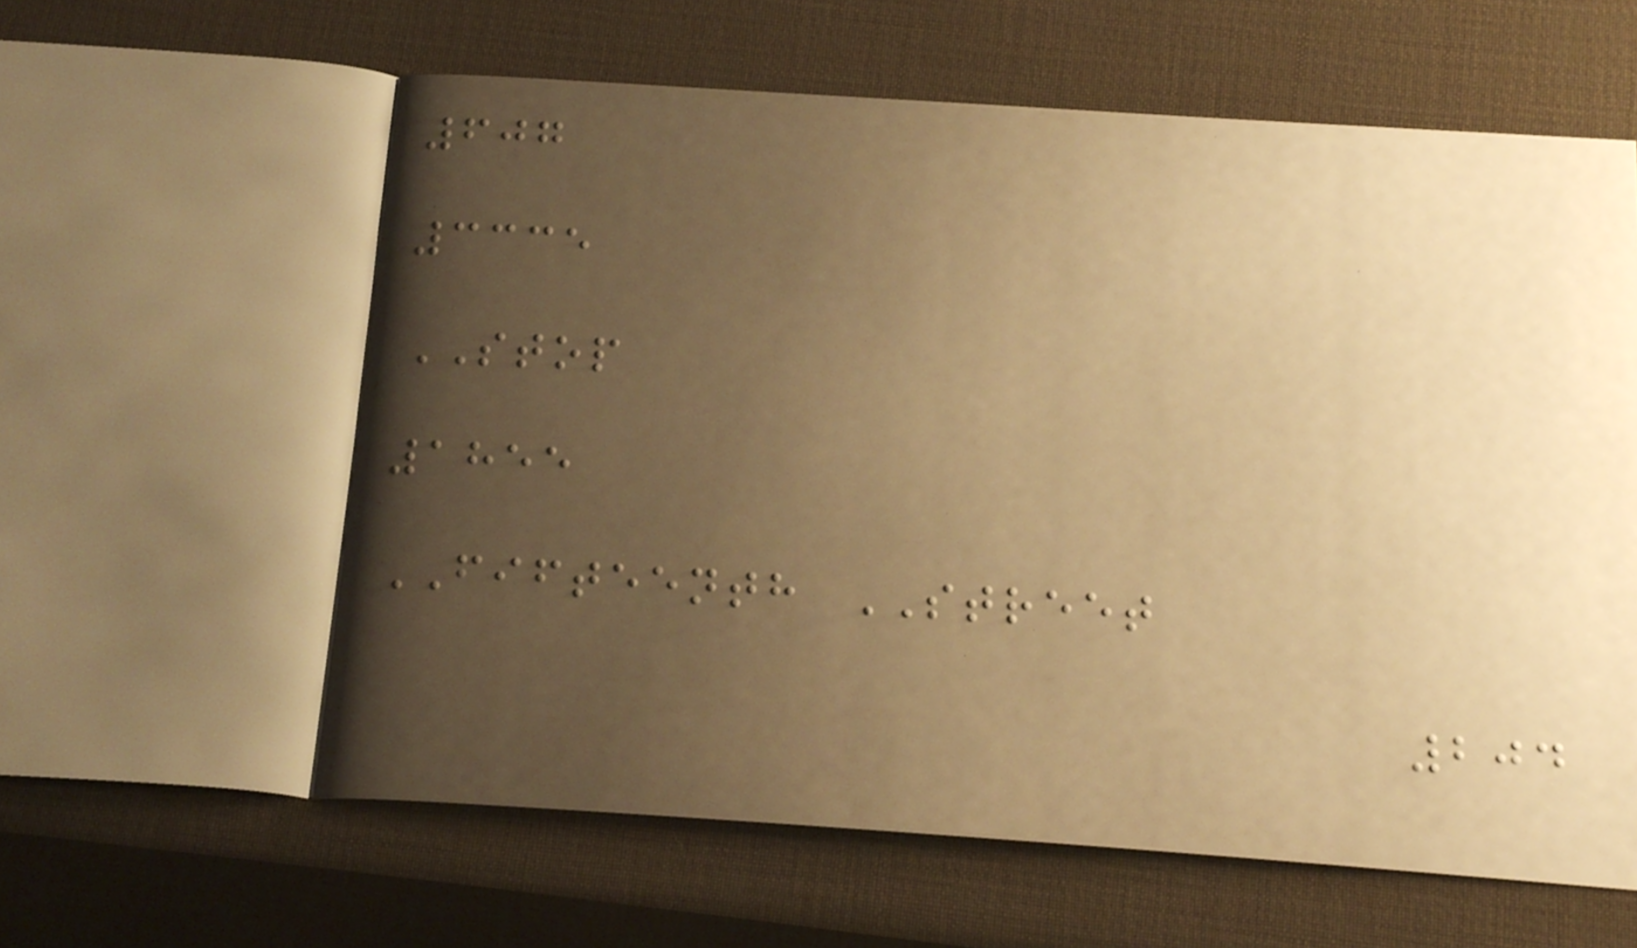607
3335
STOP
1855
FIFTEENTH STREET
204
